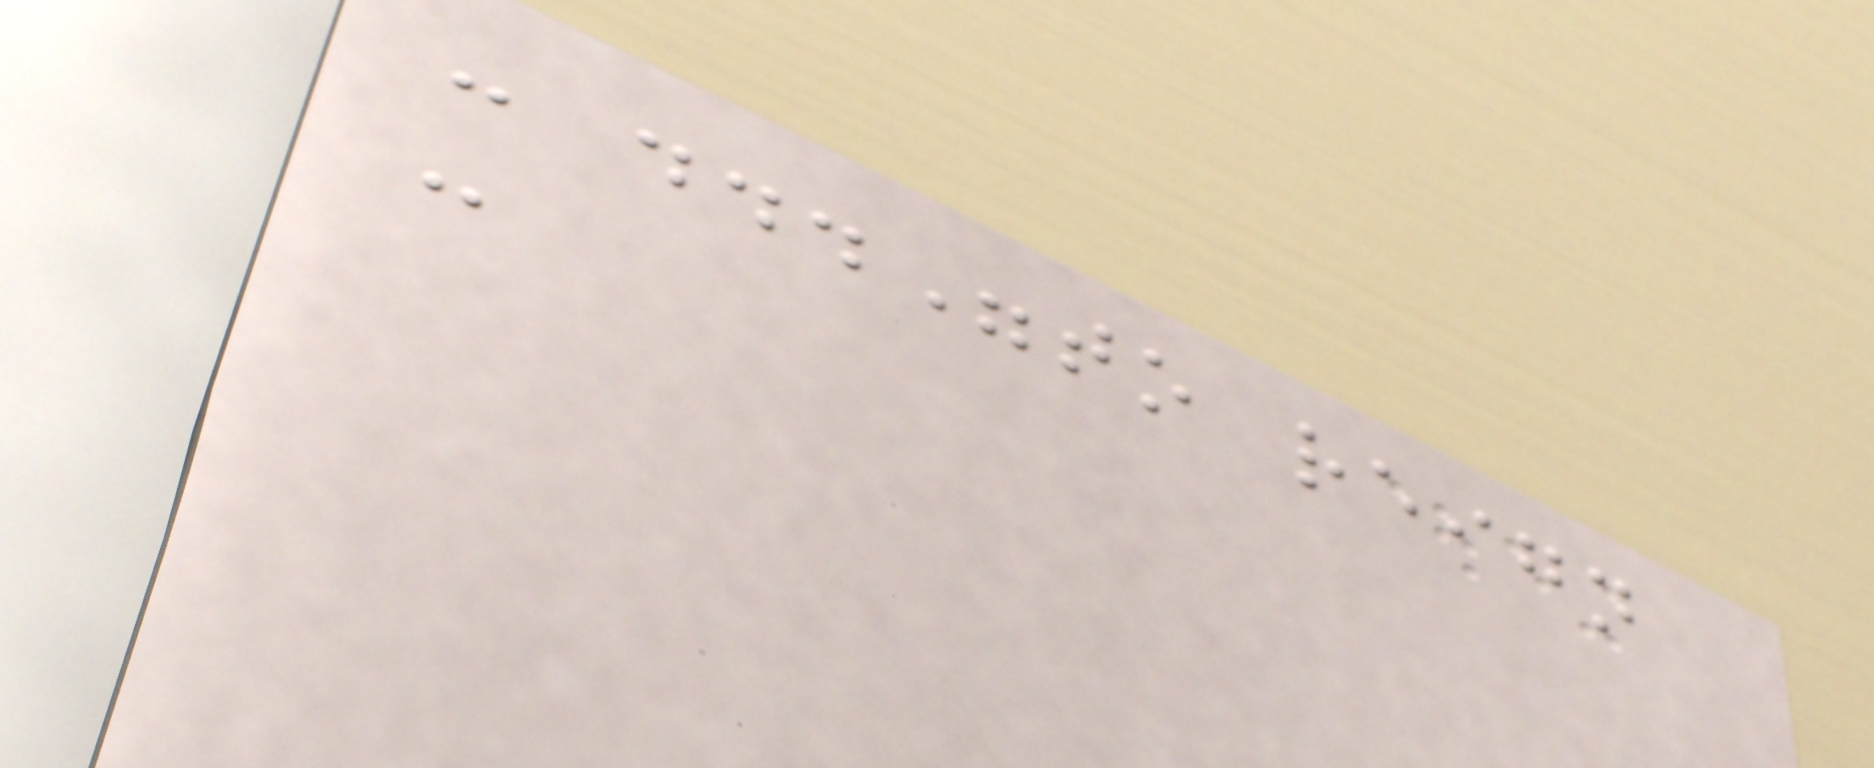- ..."to reign
-
